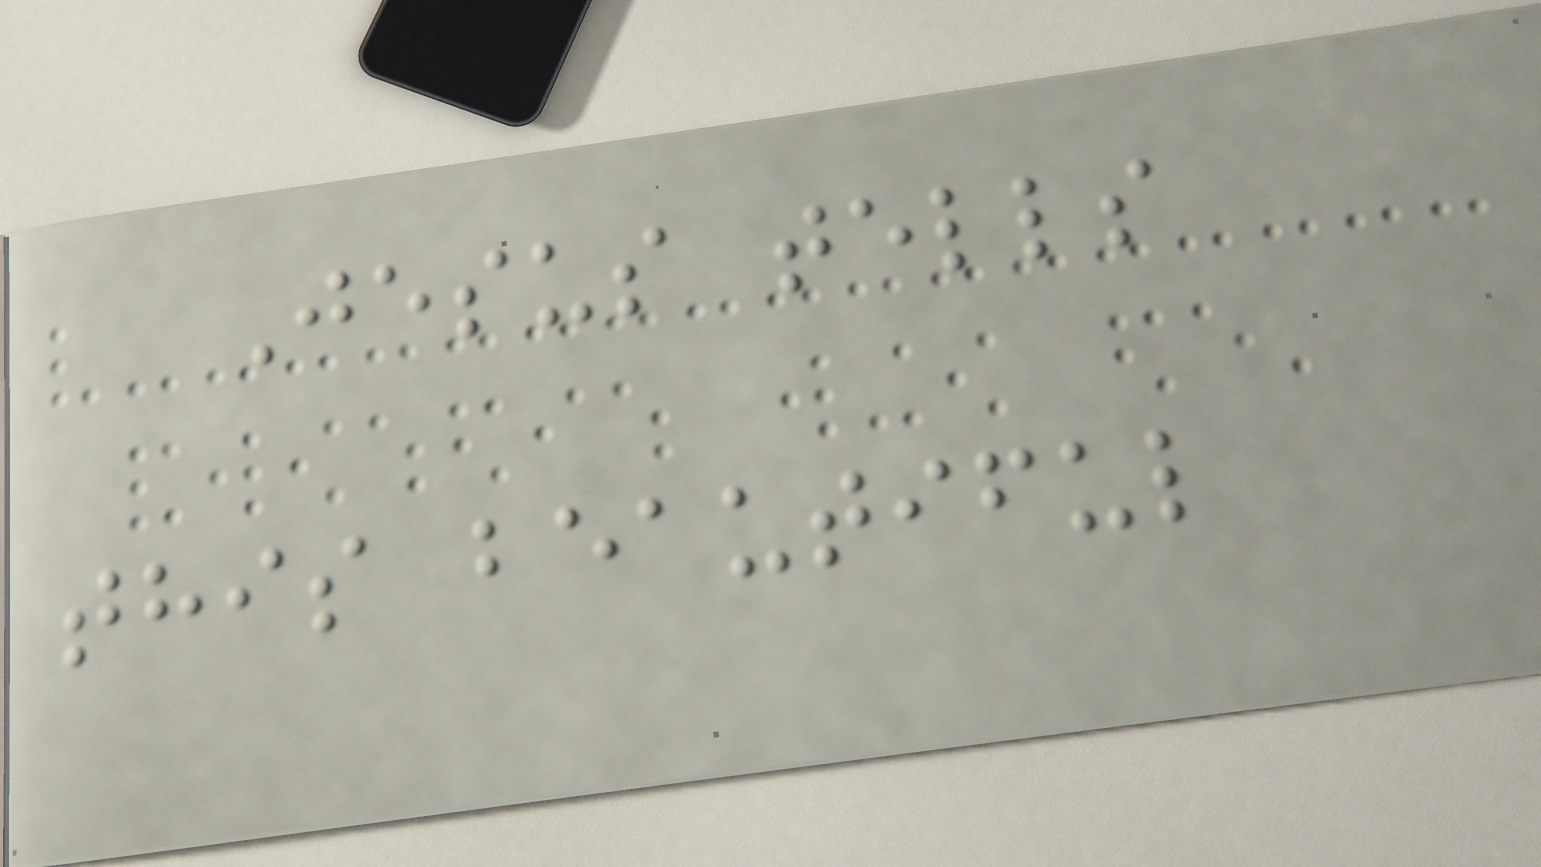Jesus tells
this beautiful
